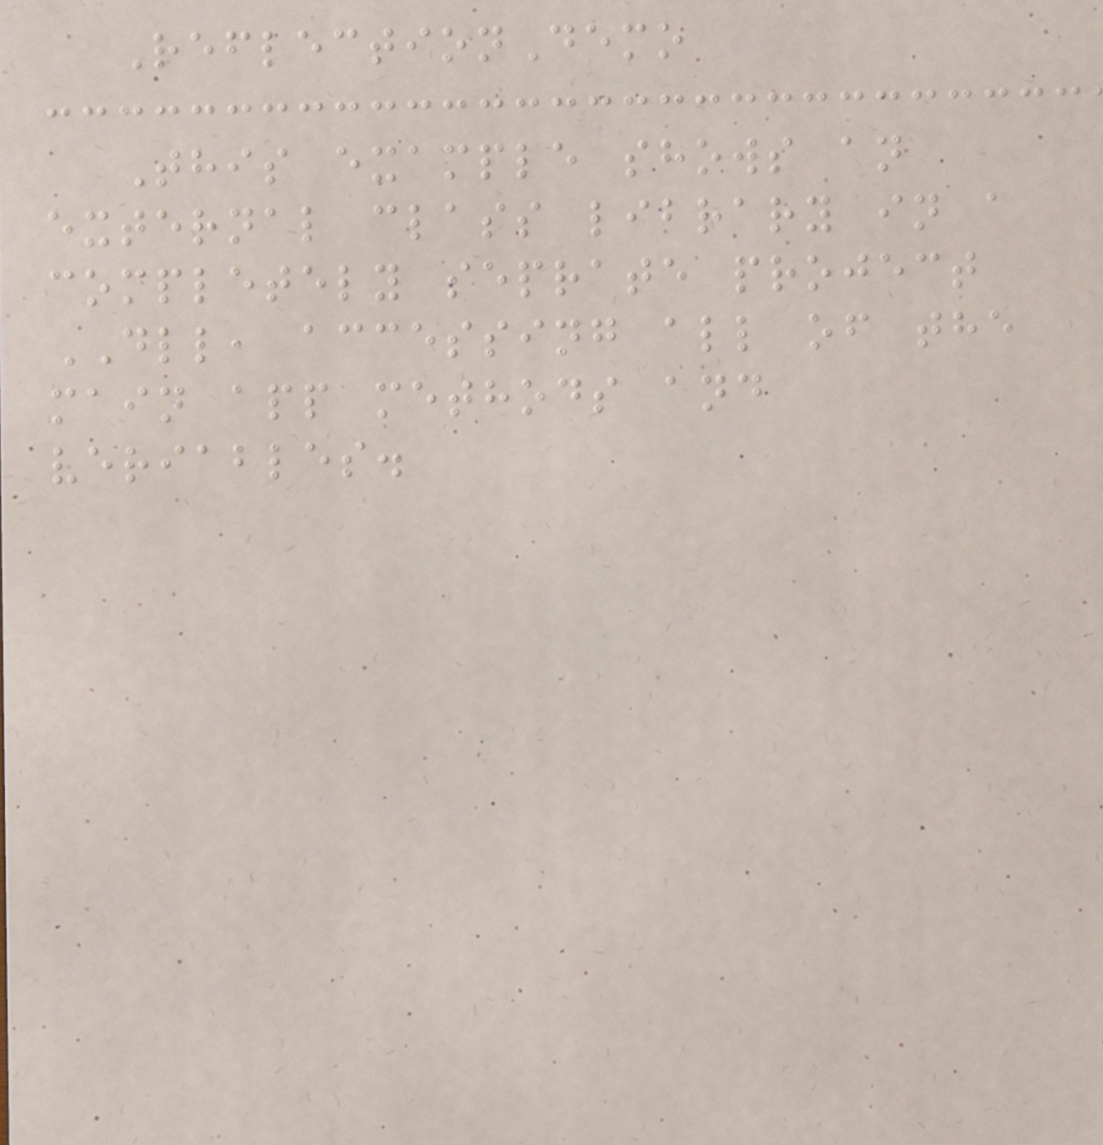ReflectionDemo
This example shows an
external class library in a
completely seprate project
DLL, accessing all of the
main app methods and
veriables.
